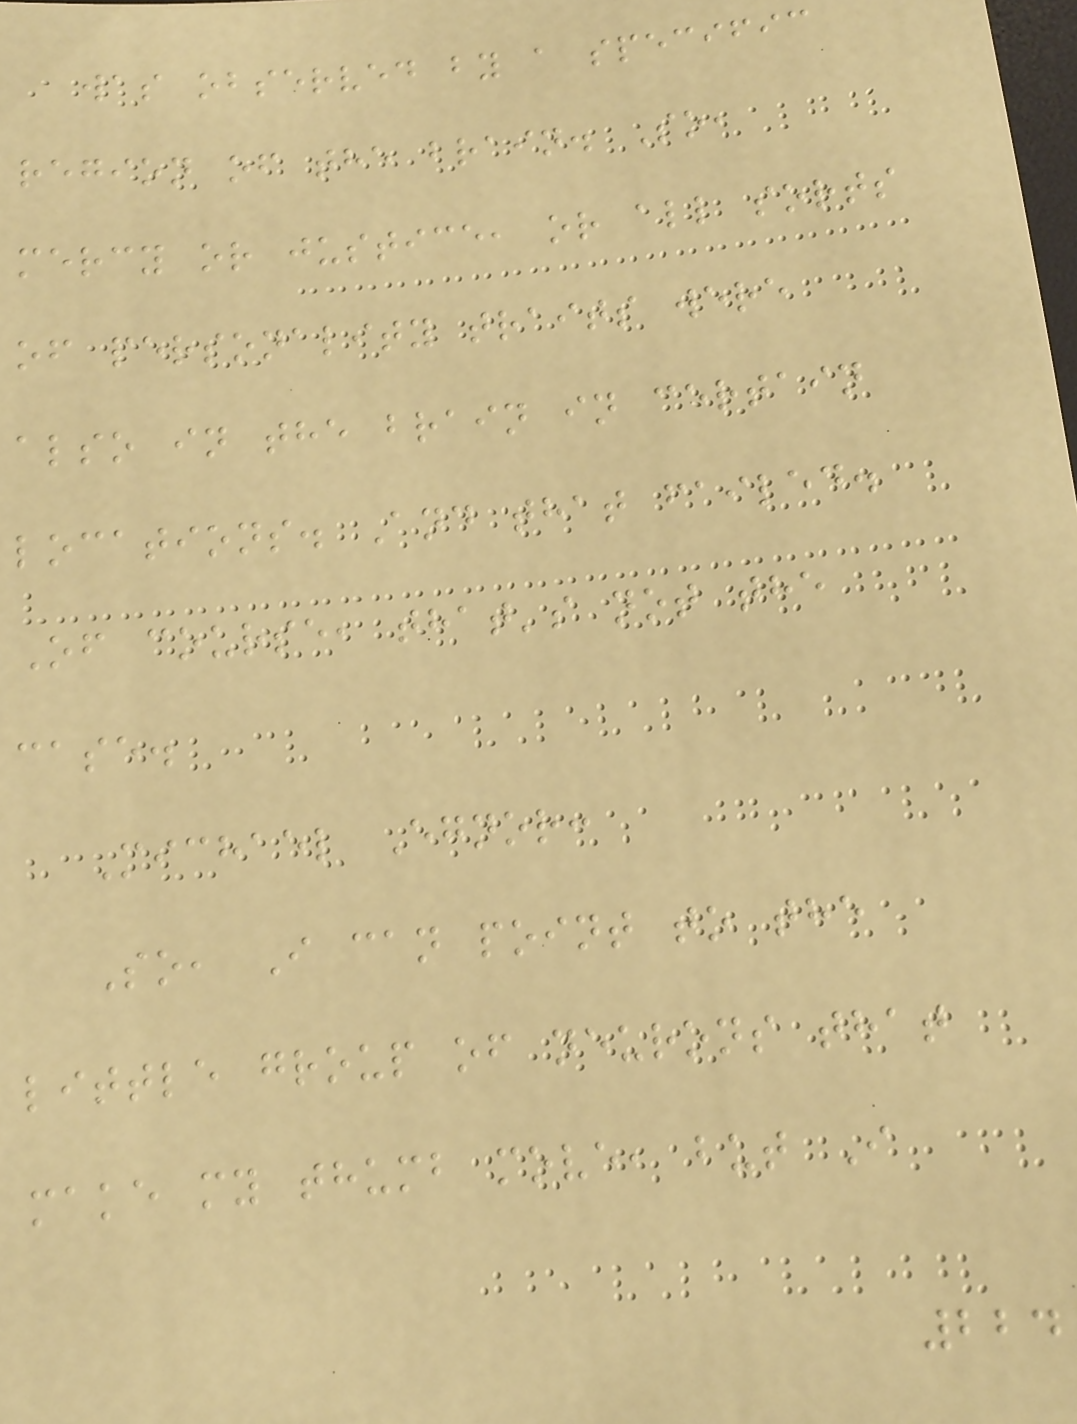was observed by a specific
region of the brain. So,
mercy or justice, or all sorts
of personality traits were
also in the brain in certain
locations. And that failed.
Of course, that's not the
case.
Michael Egnor:
So, I can point to the
little group of neurons that
make my thumb move, but I
224
